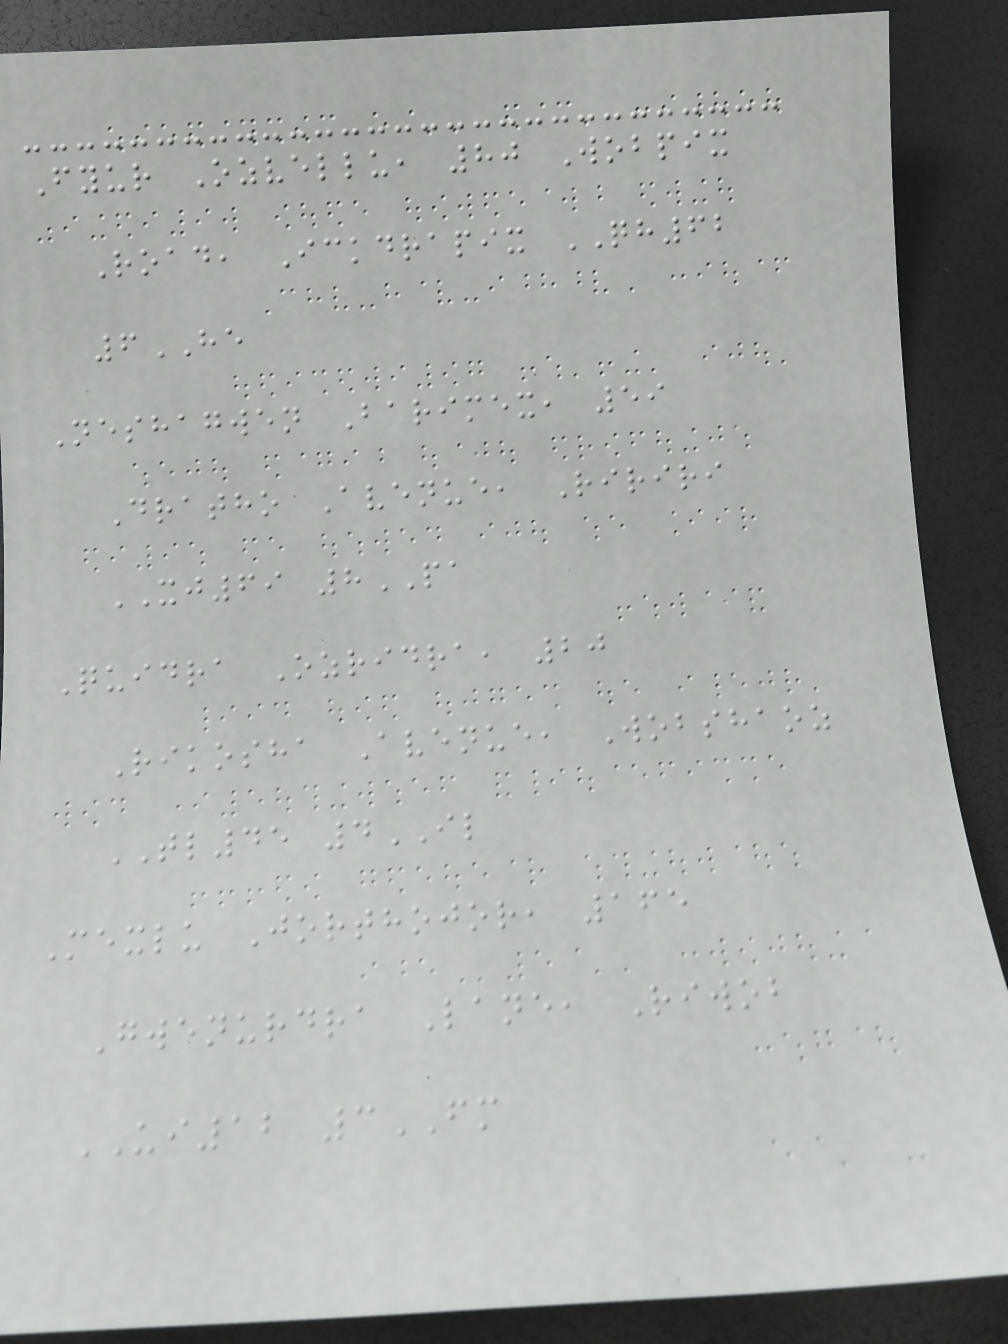Fyur Ozvellu, 80 Wobpix
Road, Ickdrapix QH62
6HE
Neshagwen Barimex, 59
Dratho Avenue, Ririri
XJ69 8PA
Quidra Ozridra, 20
Rikosha Avenue, Wobshaoz
TL45 4IL
Mexlu Jorthojor, 165
Gwenurdra Lane, Riwob
UI12 3FM
